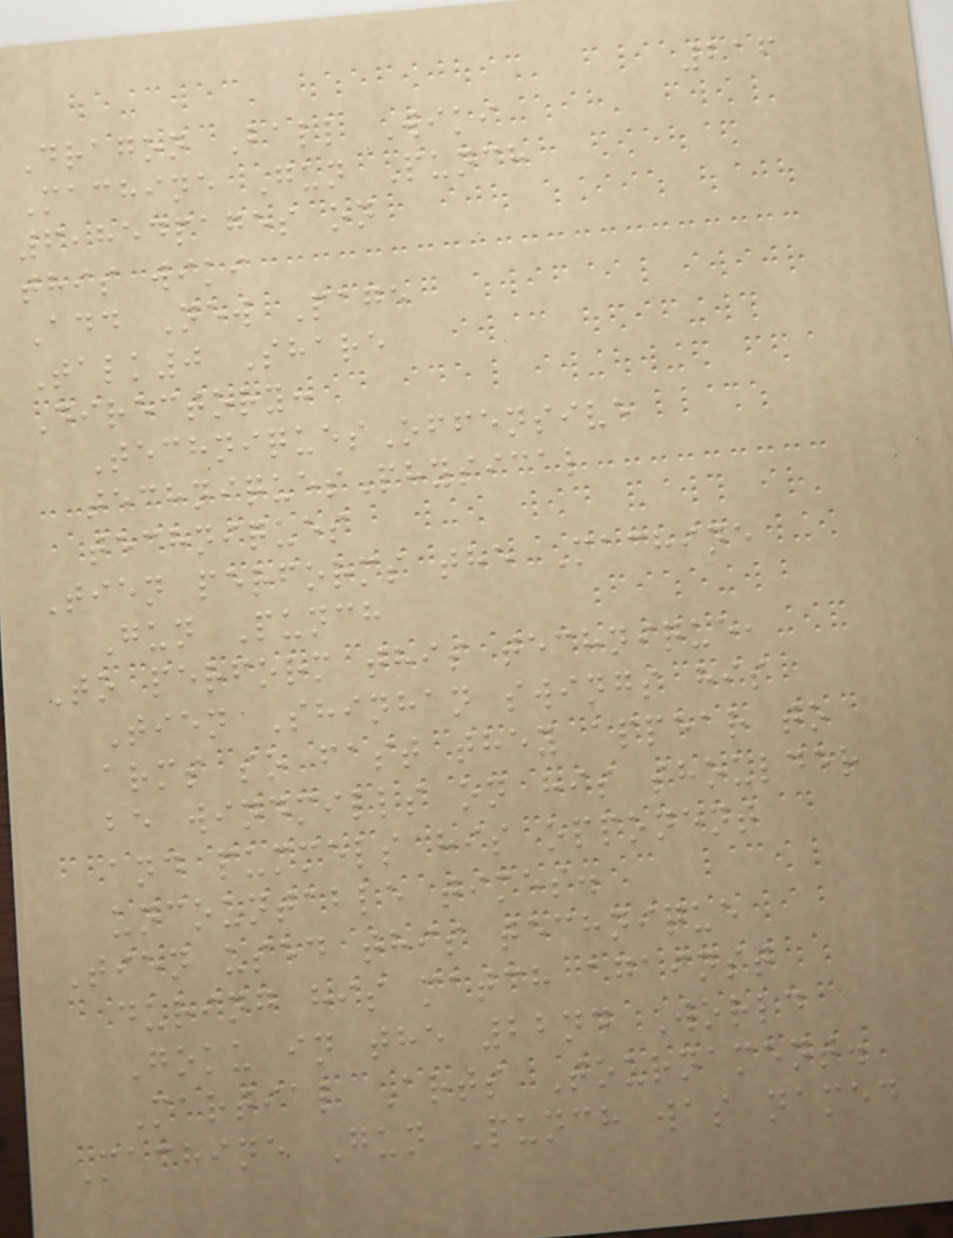216
Dragon Ball Wiki
Machine Gun Punch
6,854pages on
this wiki
Add New Page
Talk0 Share
Directory:
TechniquesOffensive
techniquesPhysical
techniques
Tien performs the Machine
Gun Punch
To perform this technique,
Tien Shinhan swings his
arms so fast they appear to
be windmills on his shoulder
and pummels his opponent
uncountable times.
Tien used this technique
during his match against
Goku in the 22nd World
Martial Arts Tournament.
Machine Gun Punch was named
